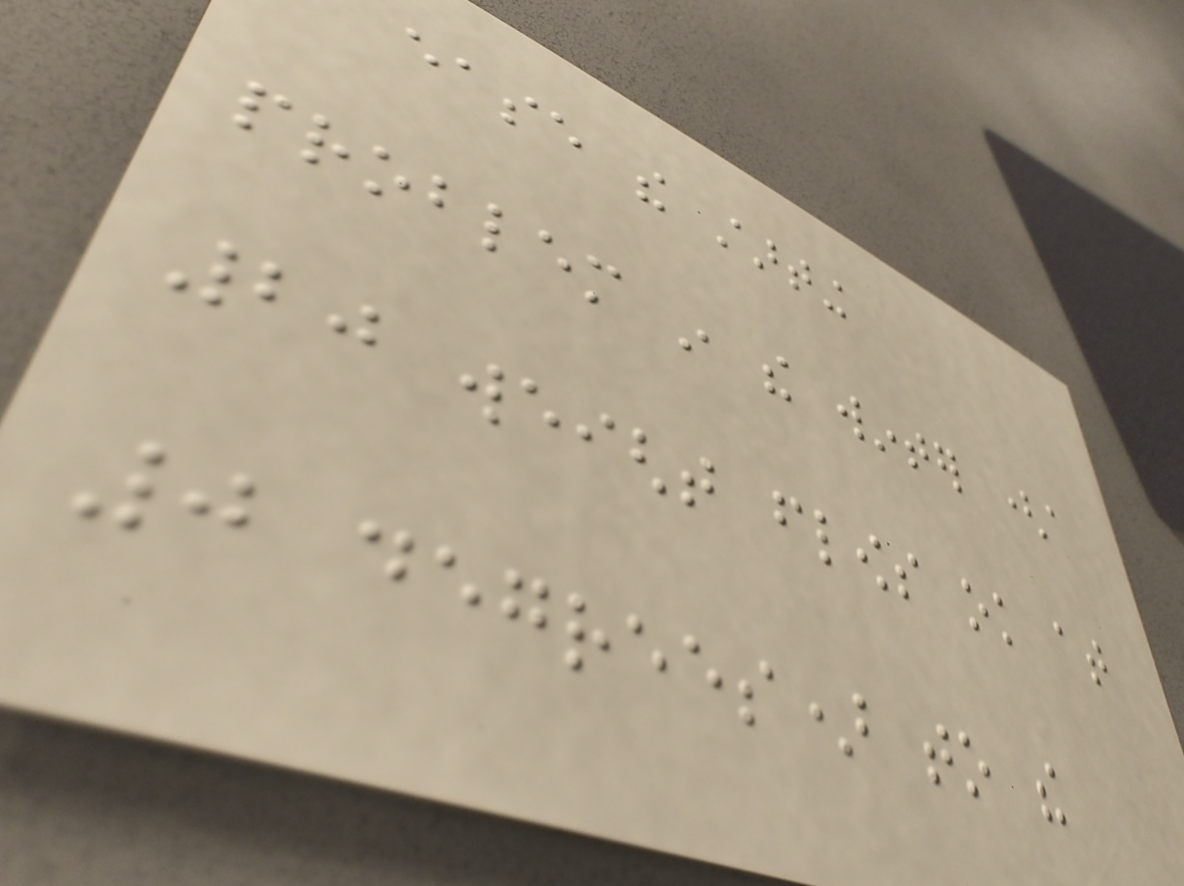ease the starting
problem in the winter (a
20 weight flows ok at
0 degrees) to the
